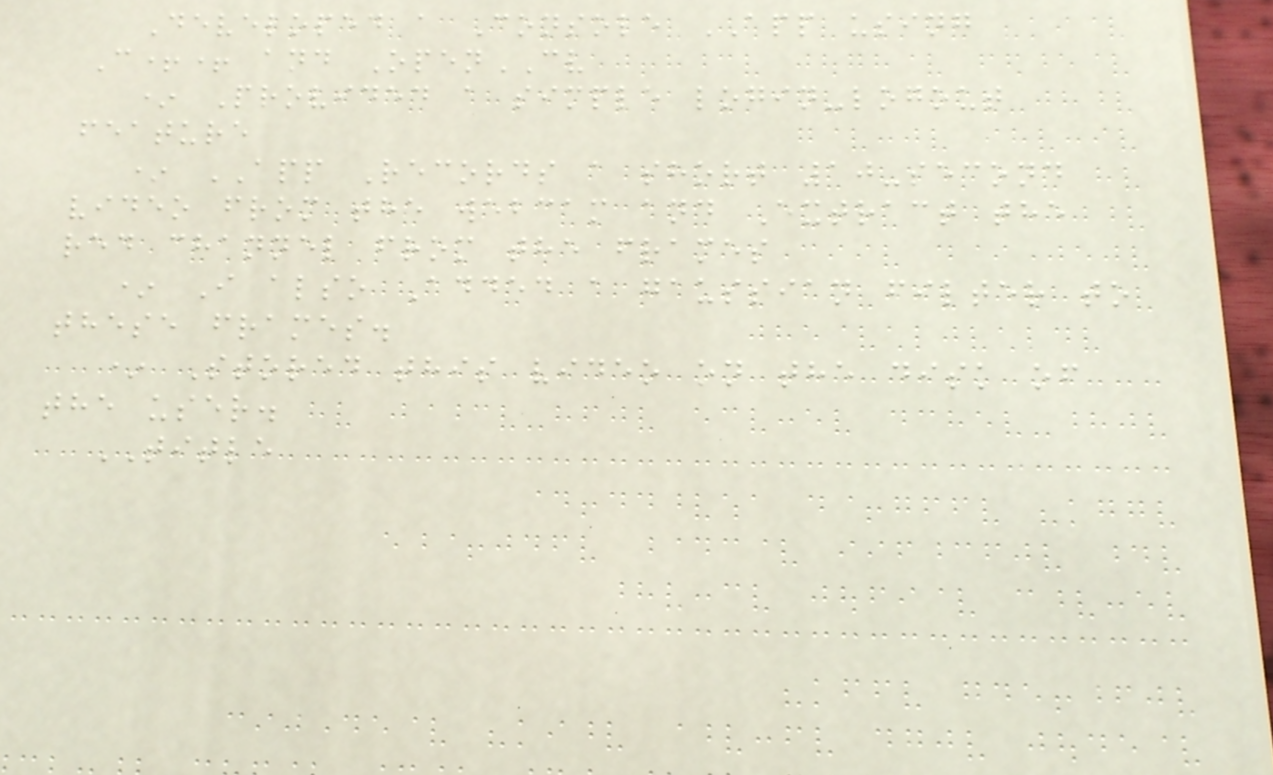Developed a Console APP using
C++ and OpenCV
* Provided a simple login-logout
feature
* APP Records a short 10-second
video from the webcam and Extract the
red channel from the frames
* I also Added a gaussian filter to
these frames.
* Stored this video on the disk of
the user.
TITLE
